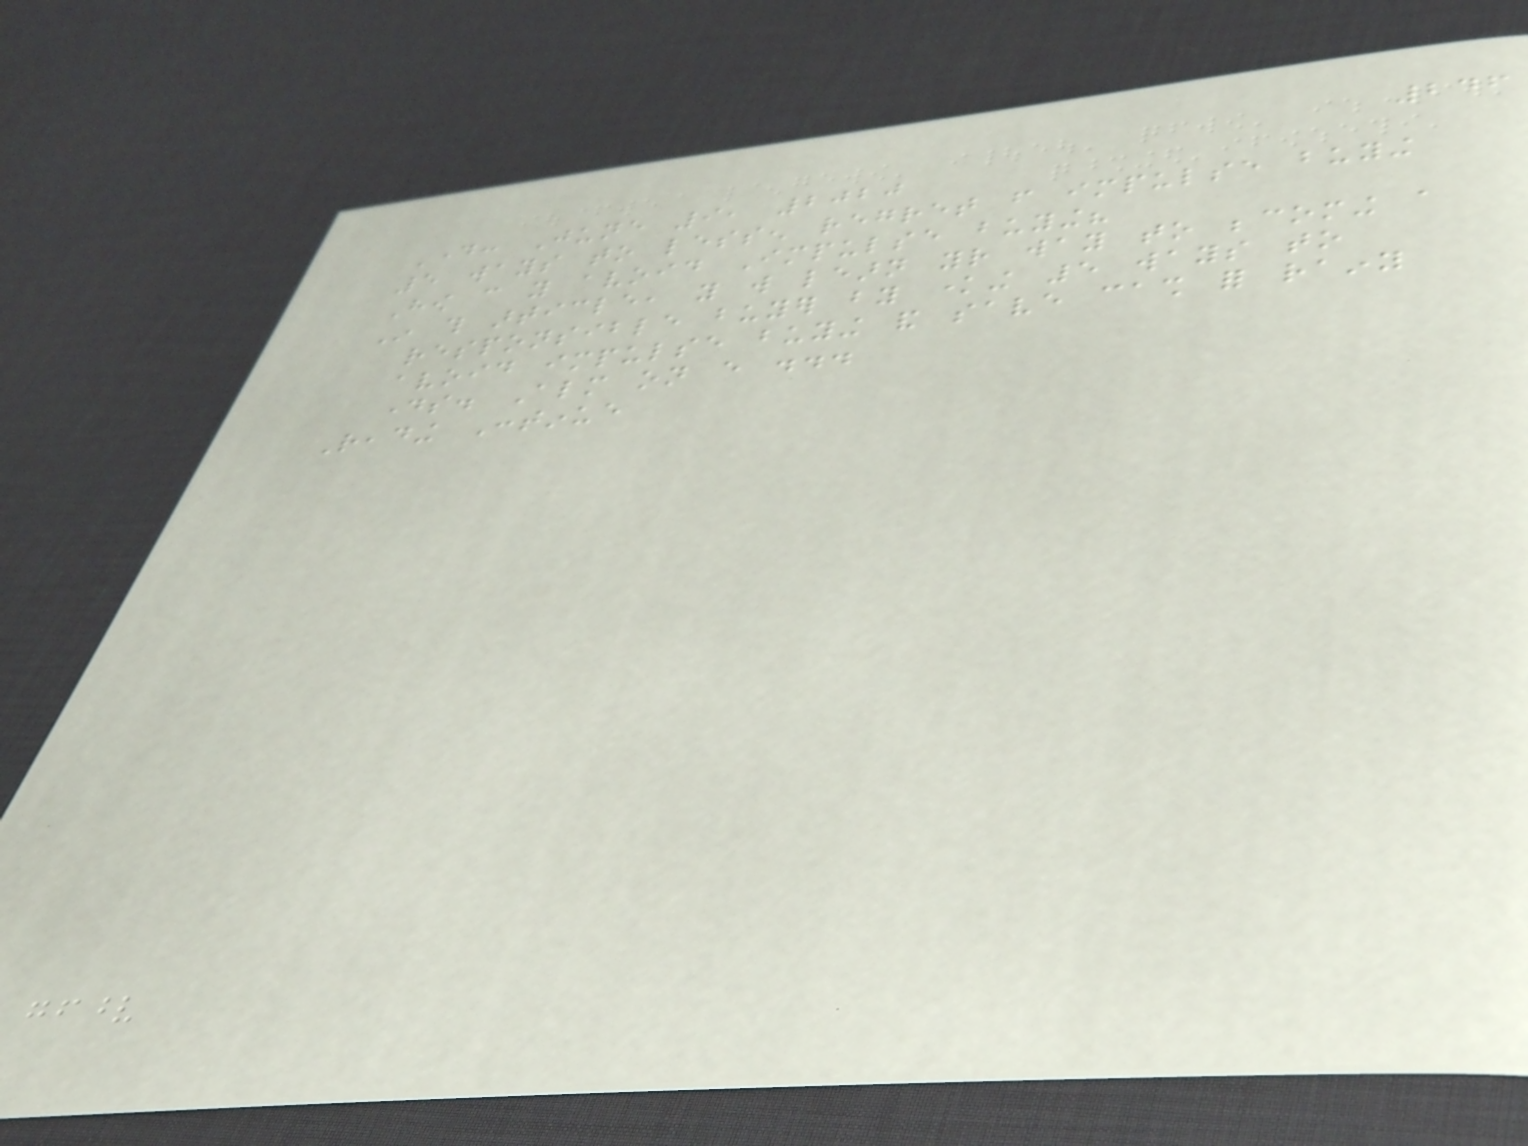246
Day: June 9, 2020
5 ways to lessen regret from impulse buying
How can you avoid Impulse buying?
In this article, you will learn your way to becoming a
responsible buyer by knowing 5 ways to
avoid impulse buying and save cash for rainy
days. Almost on every ...
Reading Continue
